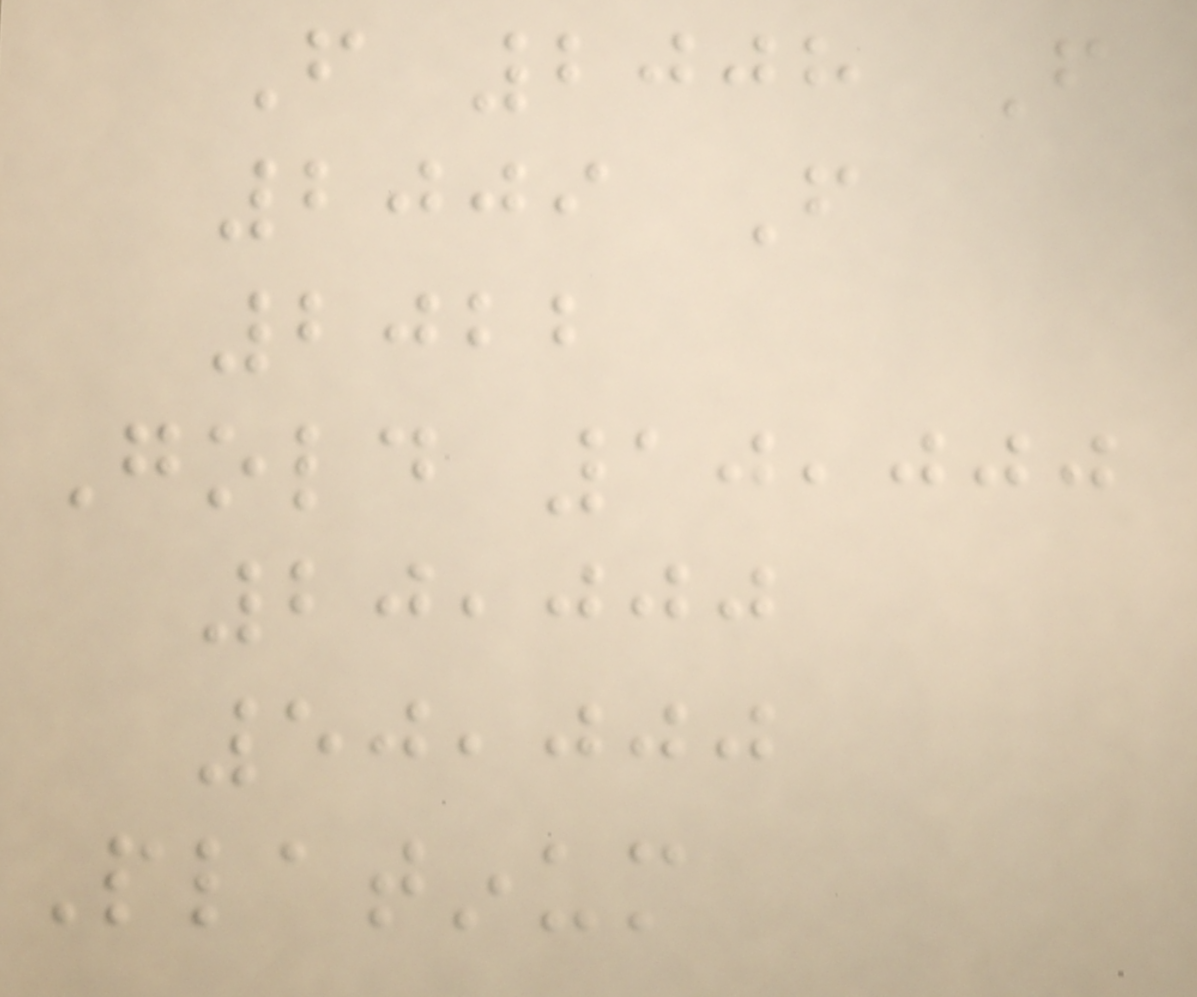From 2008 From
2009 From
2022
Gold 10,000
20,000
50,000
Platinum
